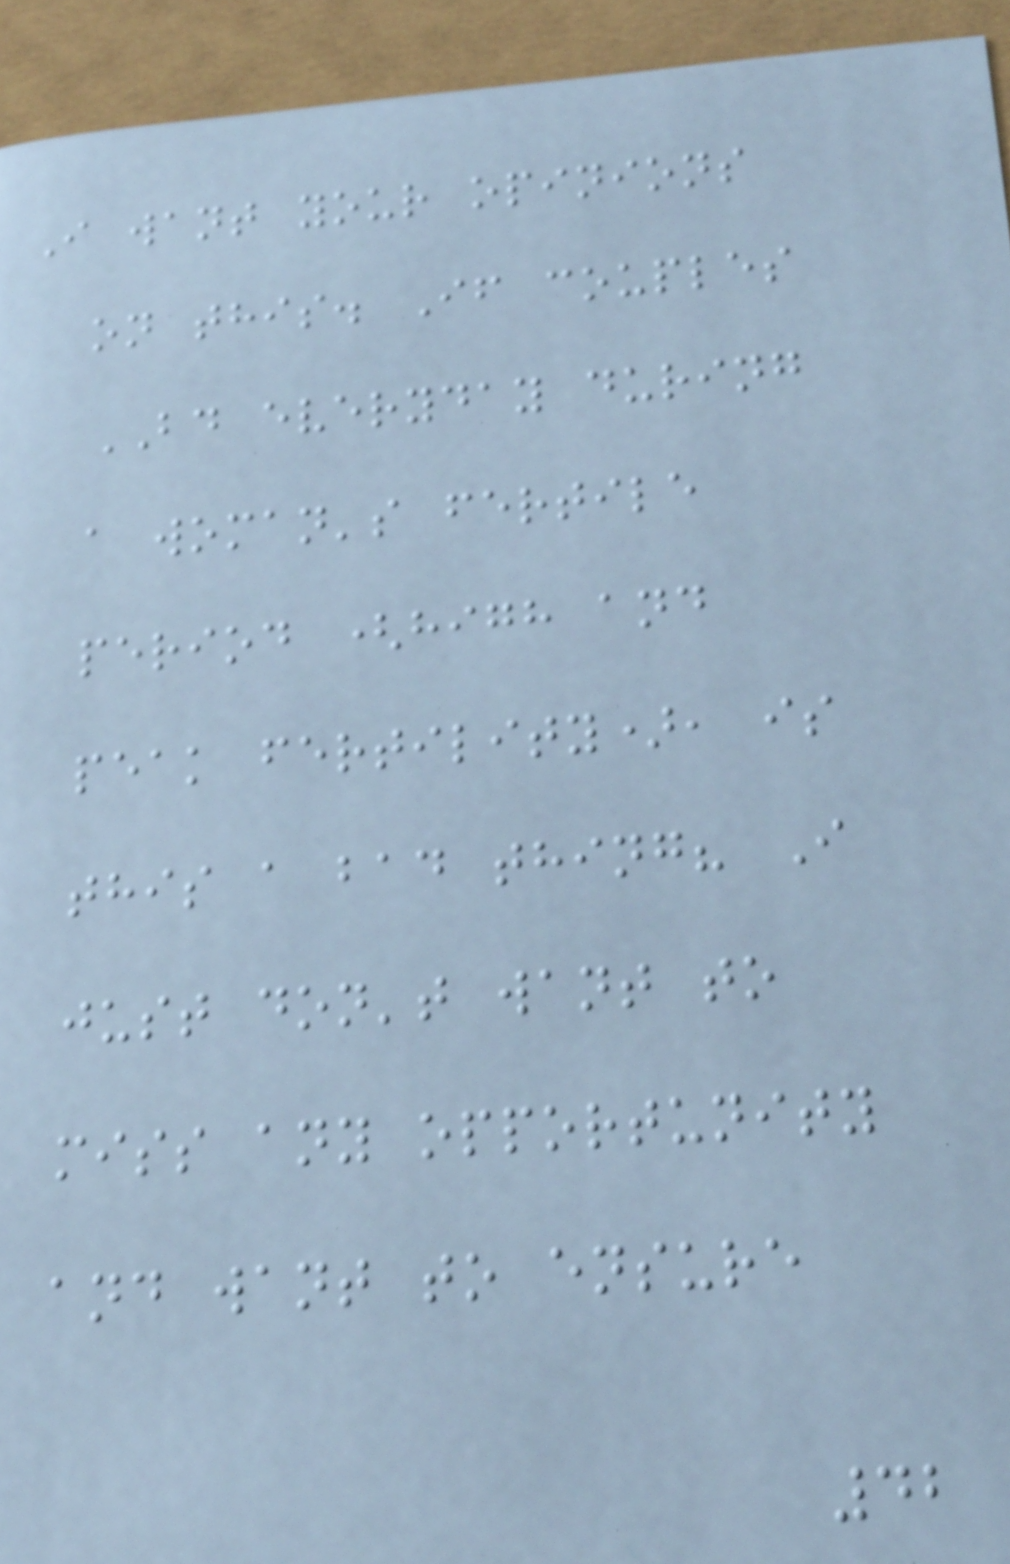I want your opinions
on this. If couples
BD everyday during
a woman's fertile
period (high and
peak fertility), is
this a bad thing? I
just don't want to
miss any opportunity
and want to ensure
42
